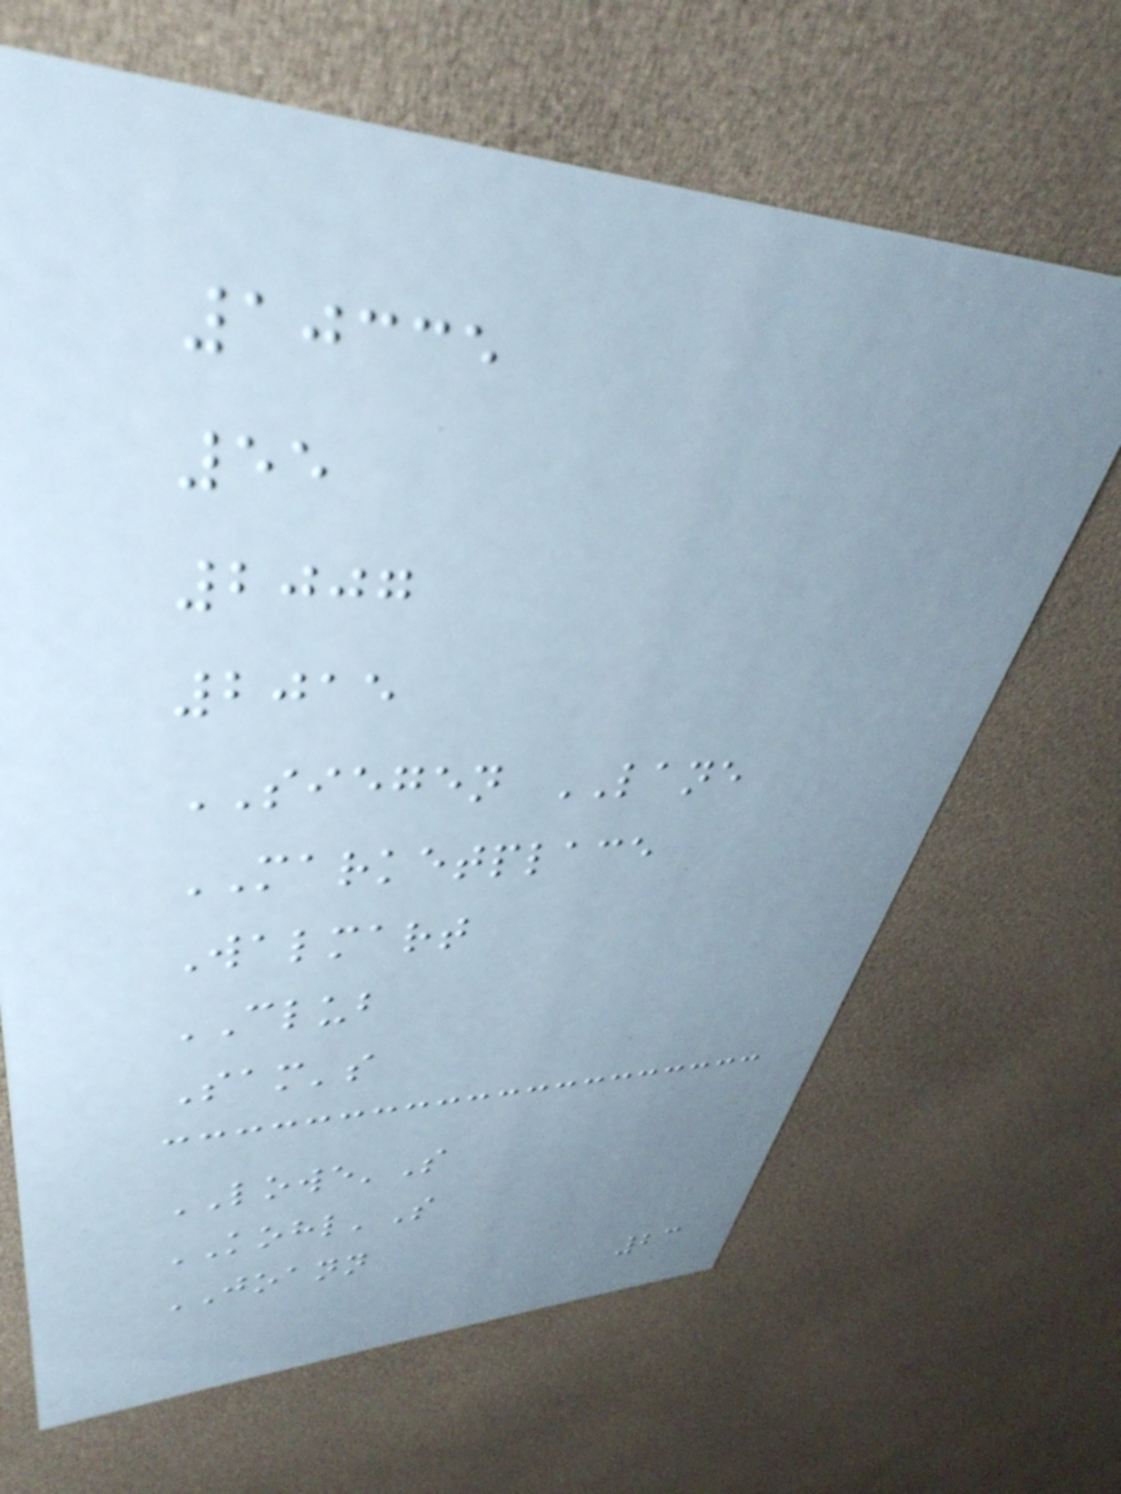10335
55
2007
2015
SIEGEN LANE
MARKETPLACE
Walmart
CLUB
Sam's
LOWE'S
KOHL'S
JOANN
23
